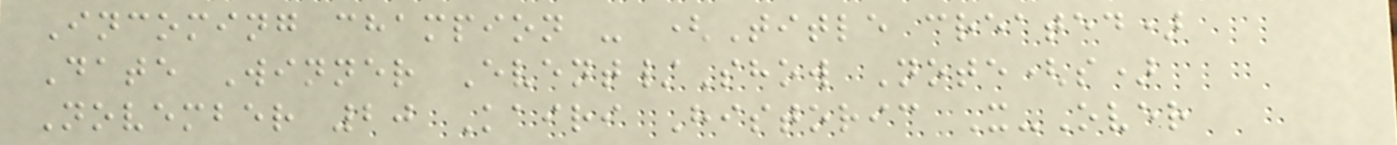Incoming champion - (Title created)
Date Winner Event/Show Note(s)
November 20 Kairi Historic X-Over
